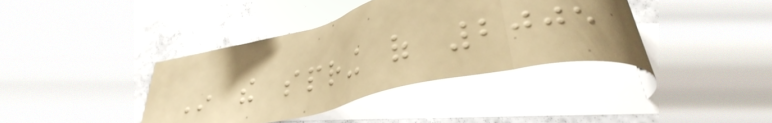In the spring of 2005
